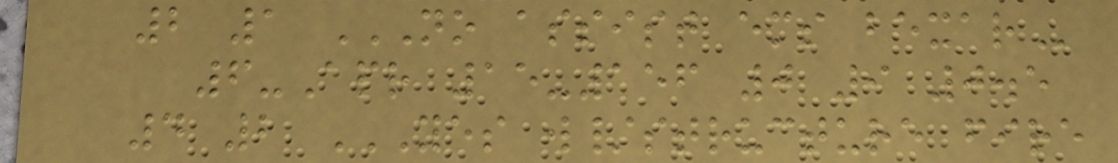2 1 NO ASSIST EMS BEXAR
6-Apr 15-156 0 9 0.5
4 2 YES W/STRUCTURE FIRE
